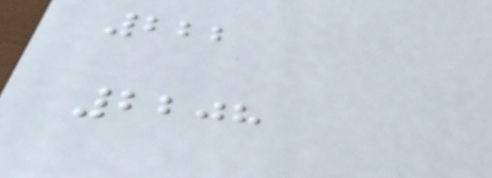222
2208
